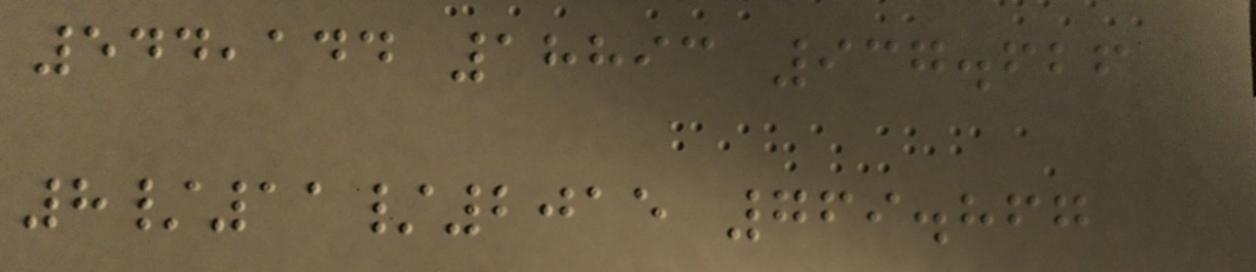544,144 18893 937.626
8/11/2015 769.867
